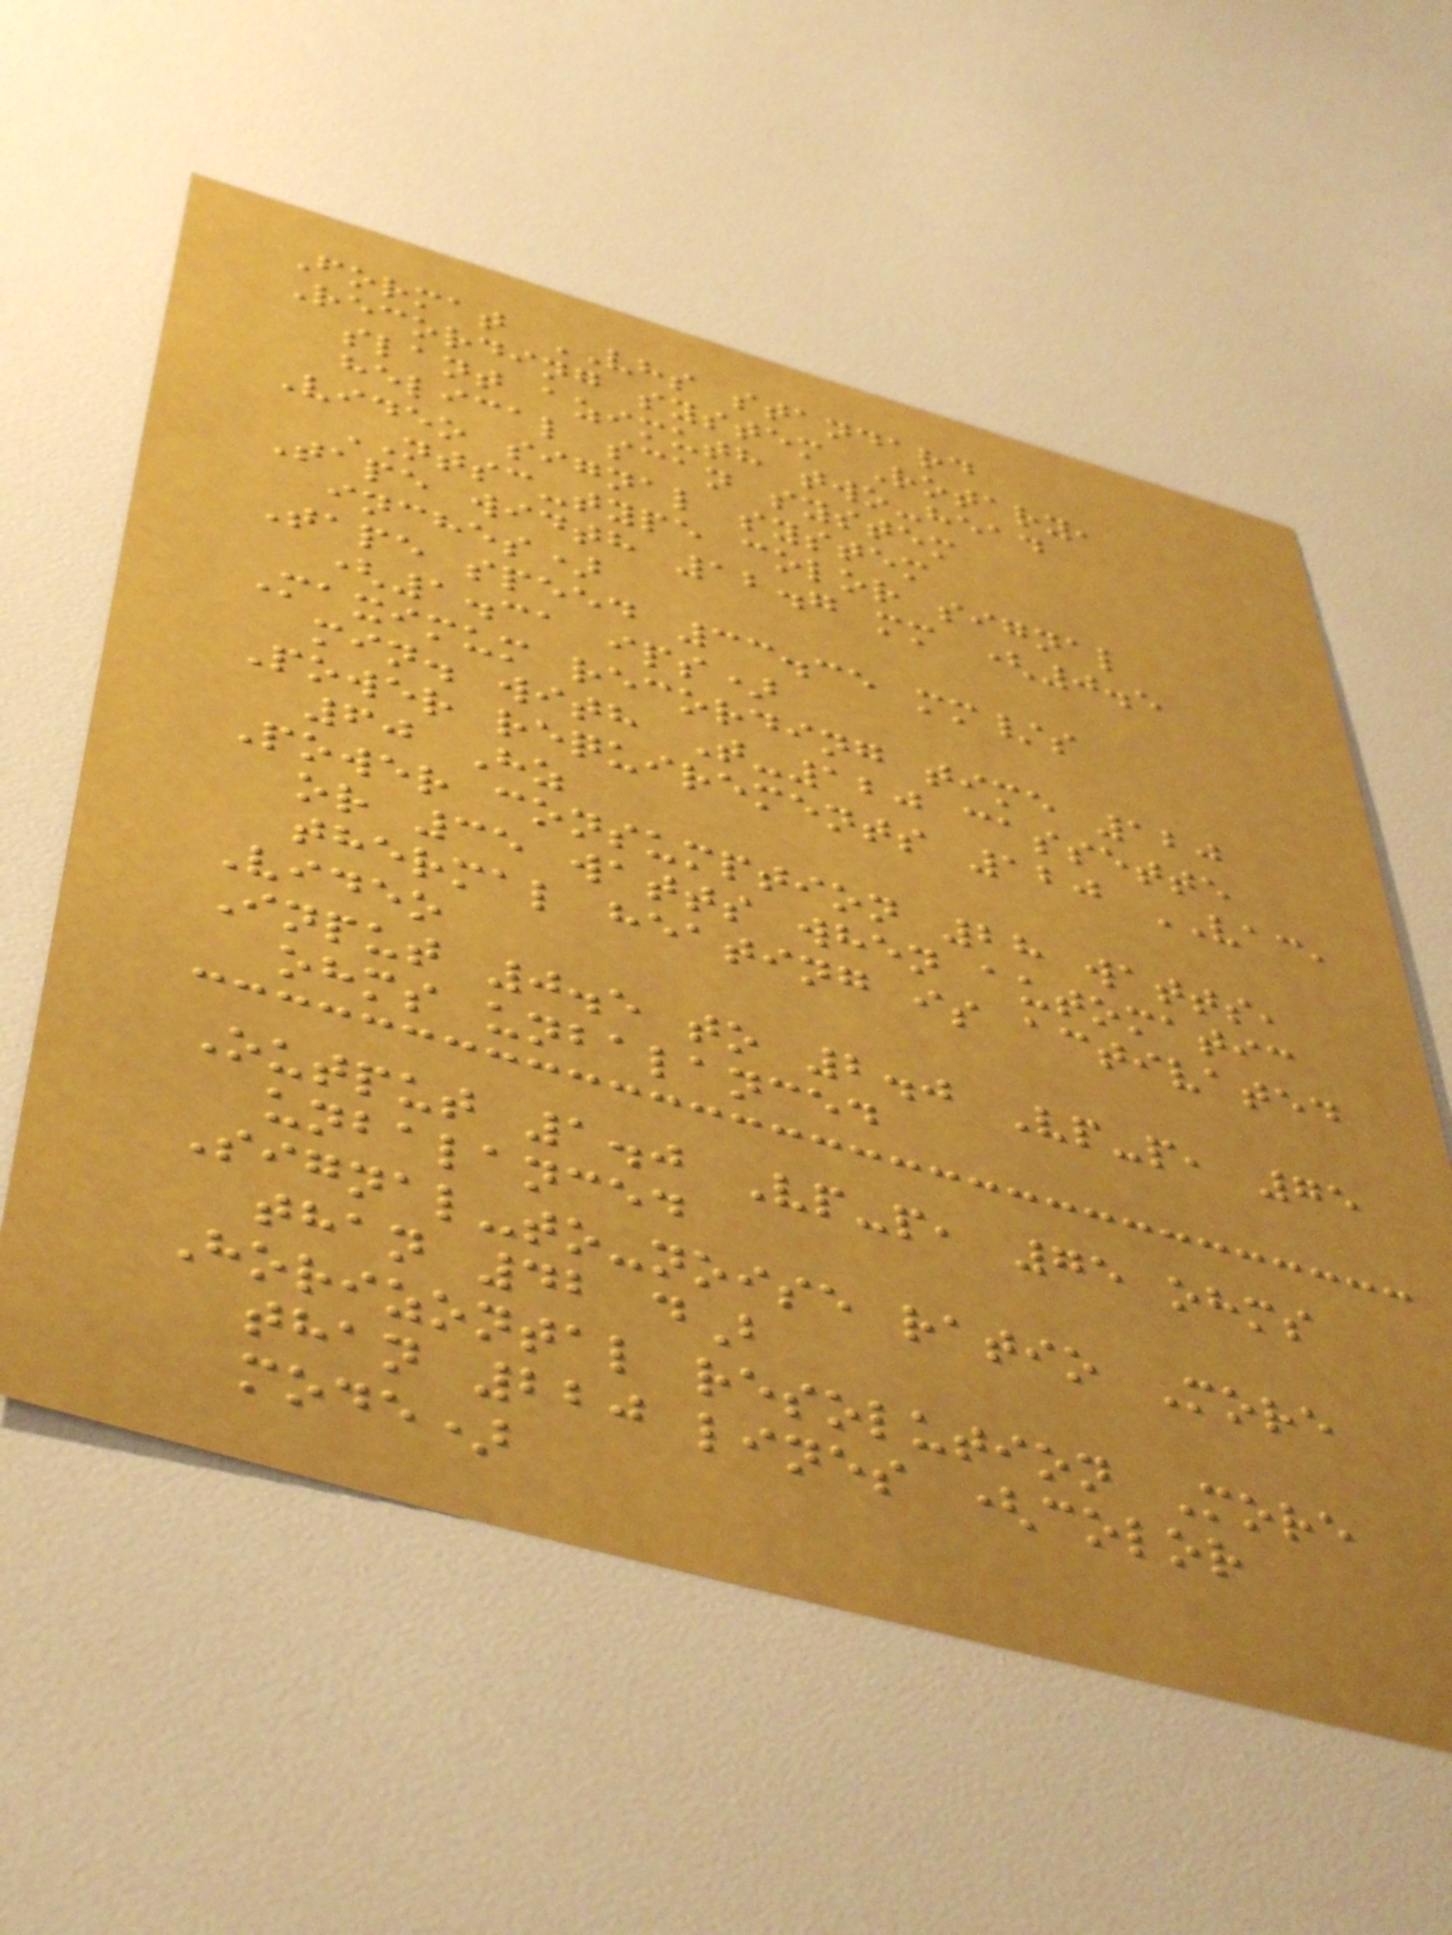Format VHS standard
Recording system Rotary,
slant azimuth two-head
helical scan system
Video signal system
NTSC-type color signal
Tape width 12.7 mm (0.5
inches)
Tape speed 33.35 mm/s
(1.31 ips)
Maximum recording time 120
min. with T-120 cassette
Power requirements 120 VAC,
60 Hz
Power consumption 28 watts,
or 35 watts when automatic
thermal heating is activated
Video
Input 0.5 to 2.0 Vp-p, 75
ohms unbalanced
Output 1.0 Vp-p, 75 ohms
unbalanced
Signal-to-noise ratio More
than 42 dB
Horizontal resolution More
than 220 lines (color
mode)
